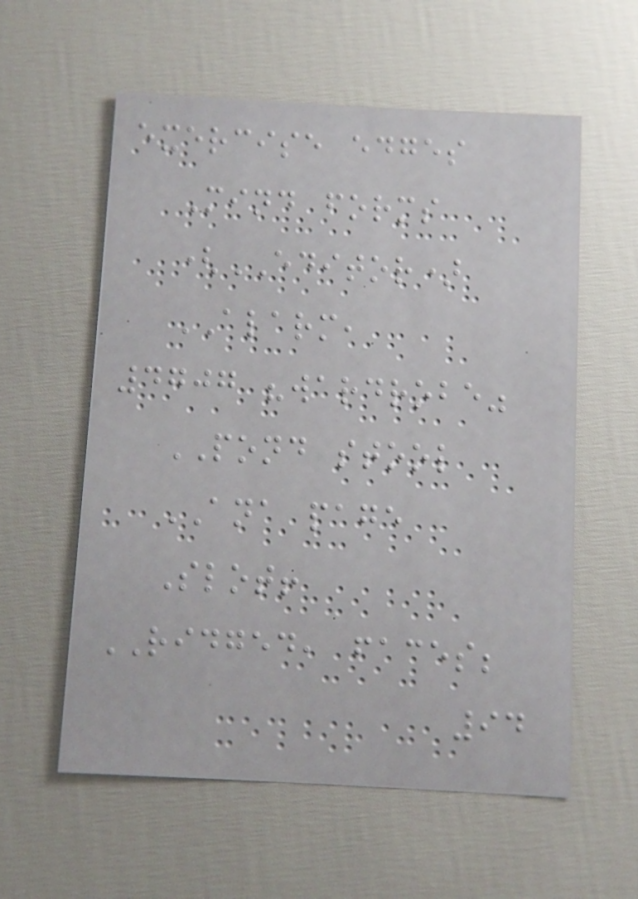exercise edges
Mind forms
(EDITOR)
ALARM,
4707 "wardrobe"
POND stool
ANA page
Slot!
RIDGED, faces;
94
